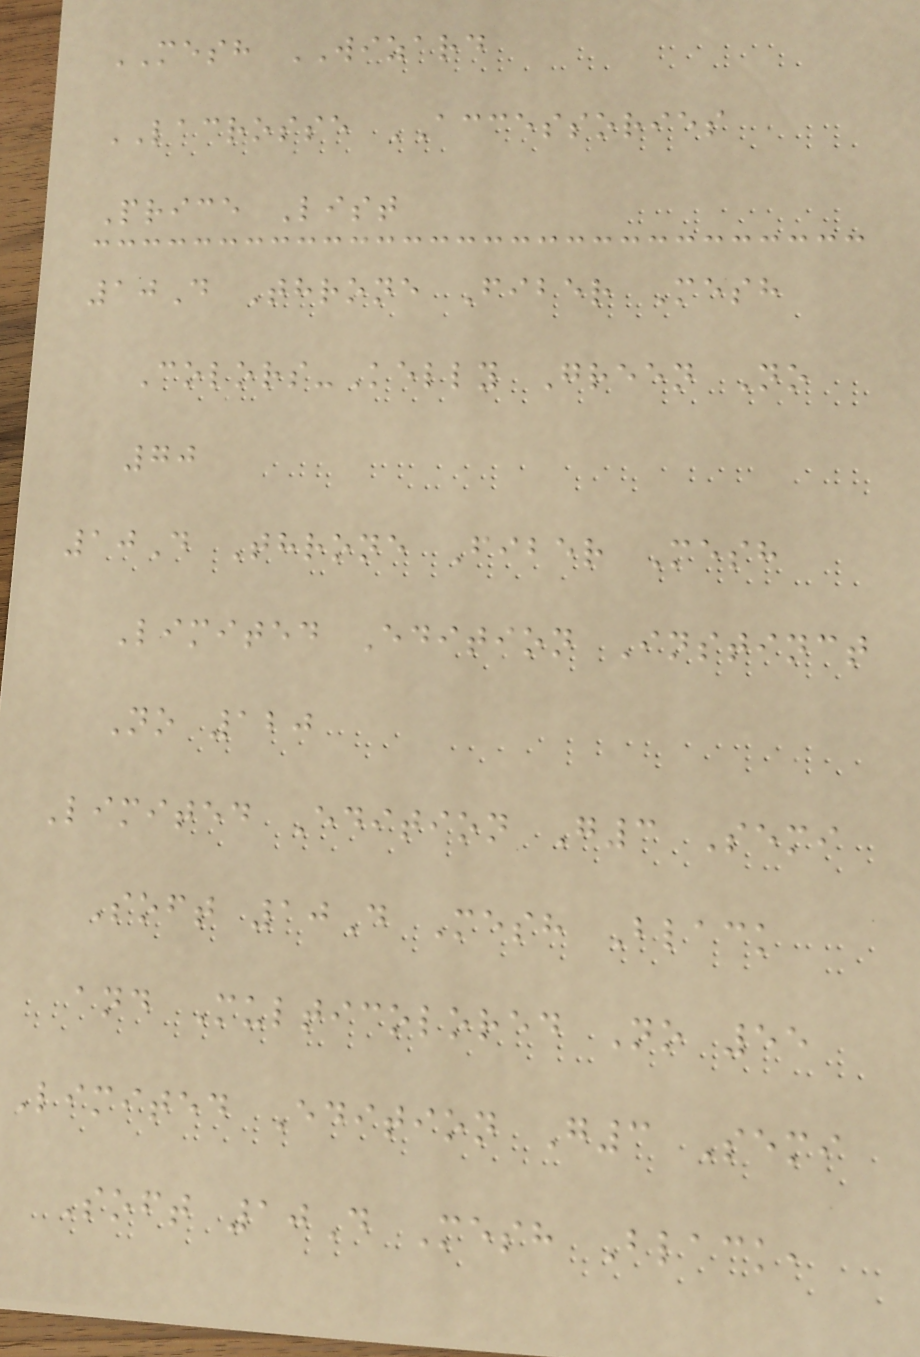MESH WIZARD
LACROSSE ACCESSORIES
Price List
10D Throne Fiber Mesh
Colors-Kelly Green No
70
10D Throne Fiber Mesh
Limited Edition Instinct
No 120
Limited Edition G3 Semi
Soft 10D Mesh Black
and Multicolored No 55
Limited Edition G3 Semi
Soft 10D Mesh Black,
